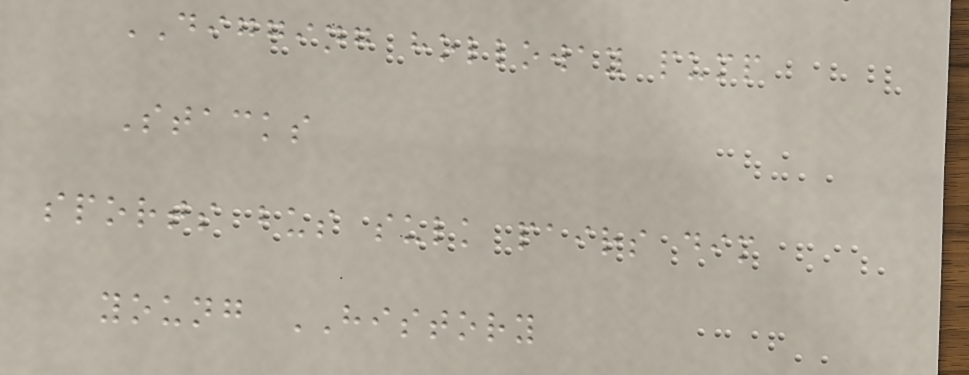DIGGING holloway pump
Stacks
sports bus sulk pairs dim
young HISTORY
